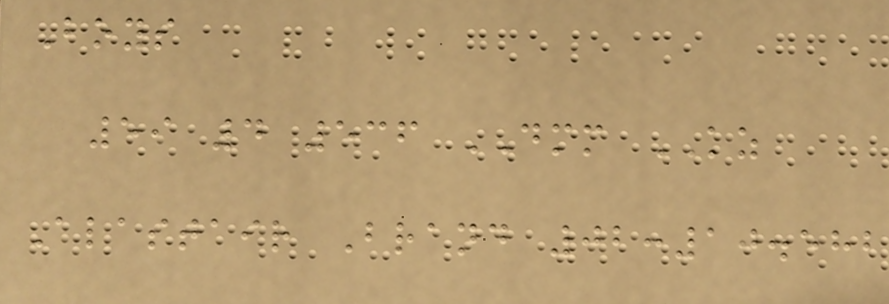Boys
59 4 536 DMM KZ
Alastair Brand 02:10.582
